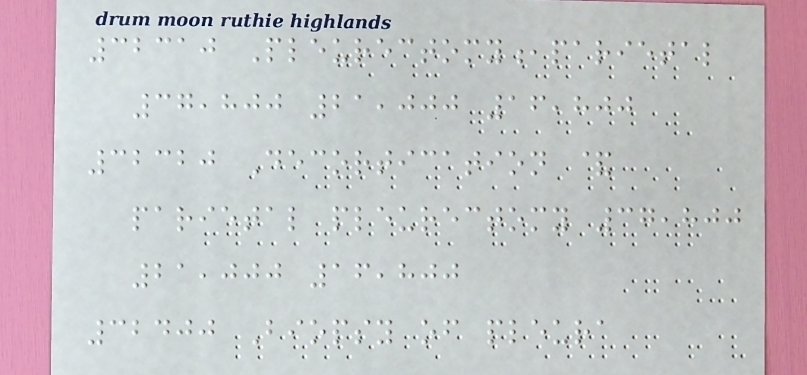32310 Pleurectomy,parietal
37,800 21,000 16,800
32320 Decortication &
parietal pleurectomy 37,800
21,000 16,800
32400 Biopsy of pleura
